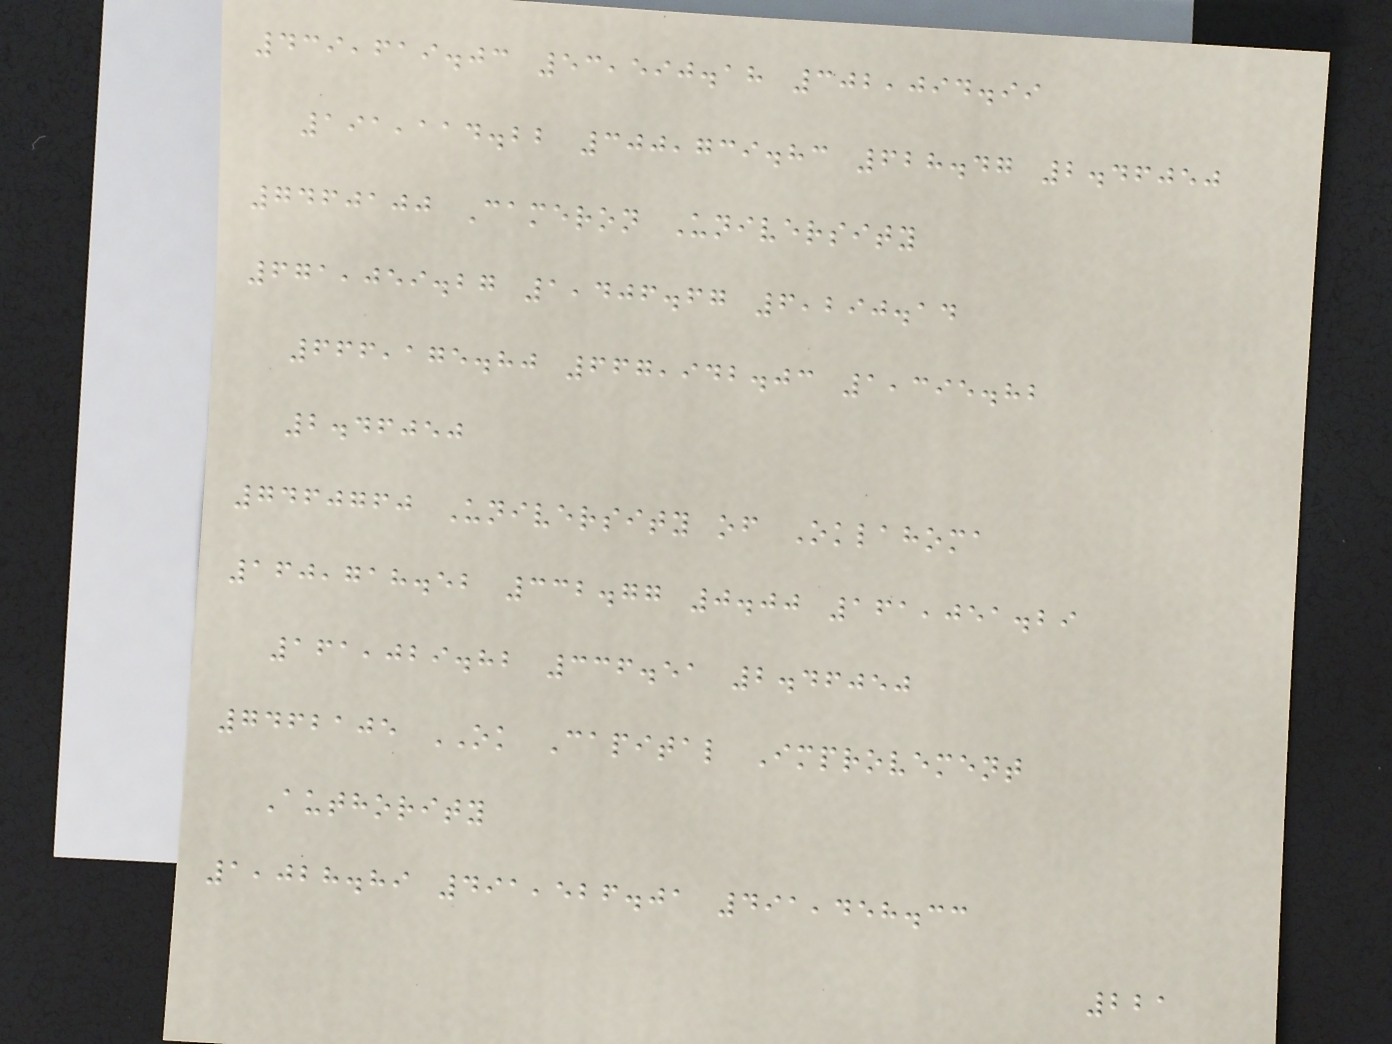439,619.03 53,590.18 302,094.99
191,114.22 300,739.83 628.47 2.46050
7460100 Cameron University
671,059.27 1,406.67 6,290.14
666,175.80 667,942.03 1,395.82
2.46050
7460760 University of Oklahoma
160,718.52 332.77 0.00 161,051.29
161,029.82 336.51 2.46050
7462105 OK Capital Improvement
Authority
1,028.89 491,526.01 491,458.33
221
